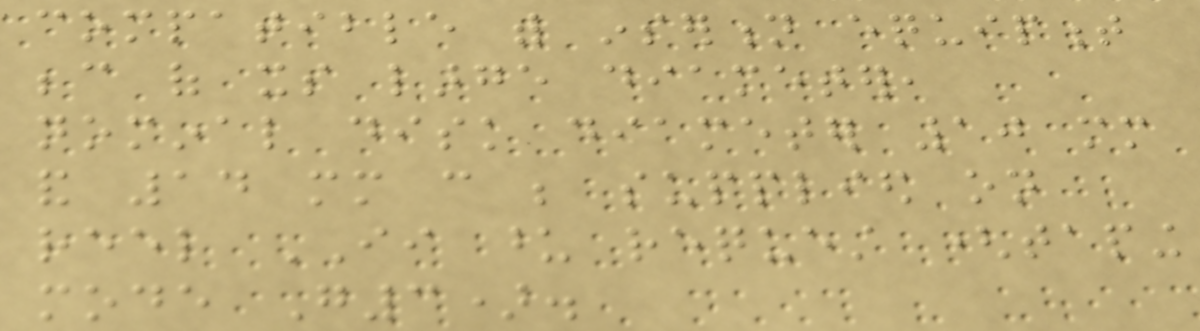compatible with insertion equipment
because of its large diameter,
nominal disk diameter 10 mm
and 14 mm can be supplied on
reel II upon request (taping
mode G3).
